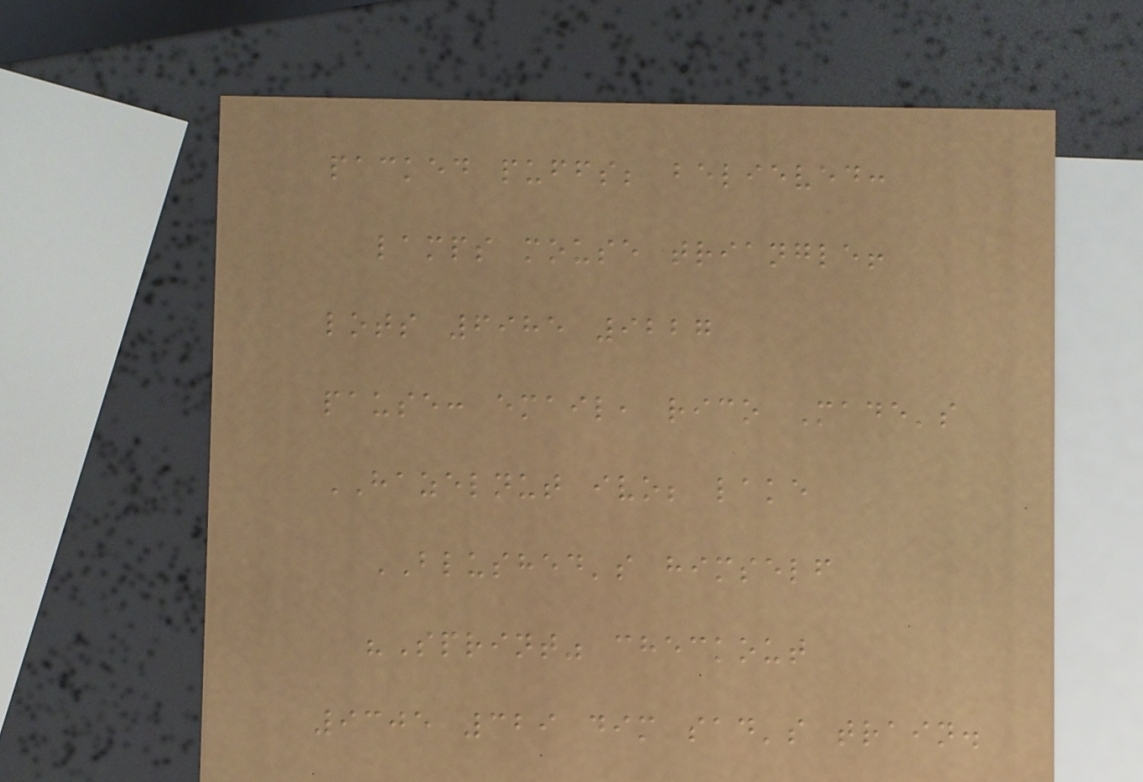packed puffs; believed:
lamps mouse triangle!
lots 6985 9227
pause: email, rico Made's
HAZELNUT ivo; lake
BLUSHED's himself
"Sprint" checkout
9305 329 dim sad's train.
